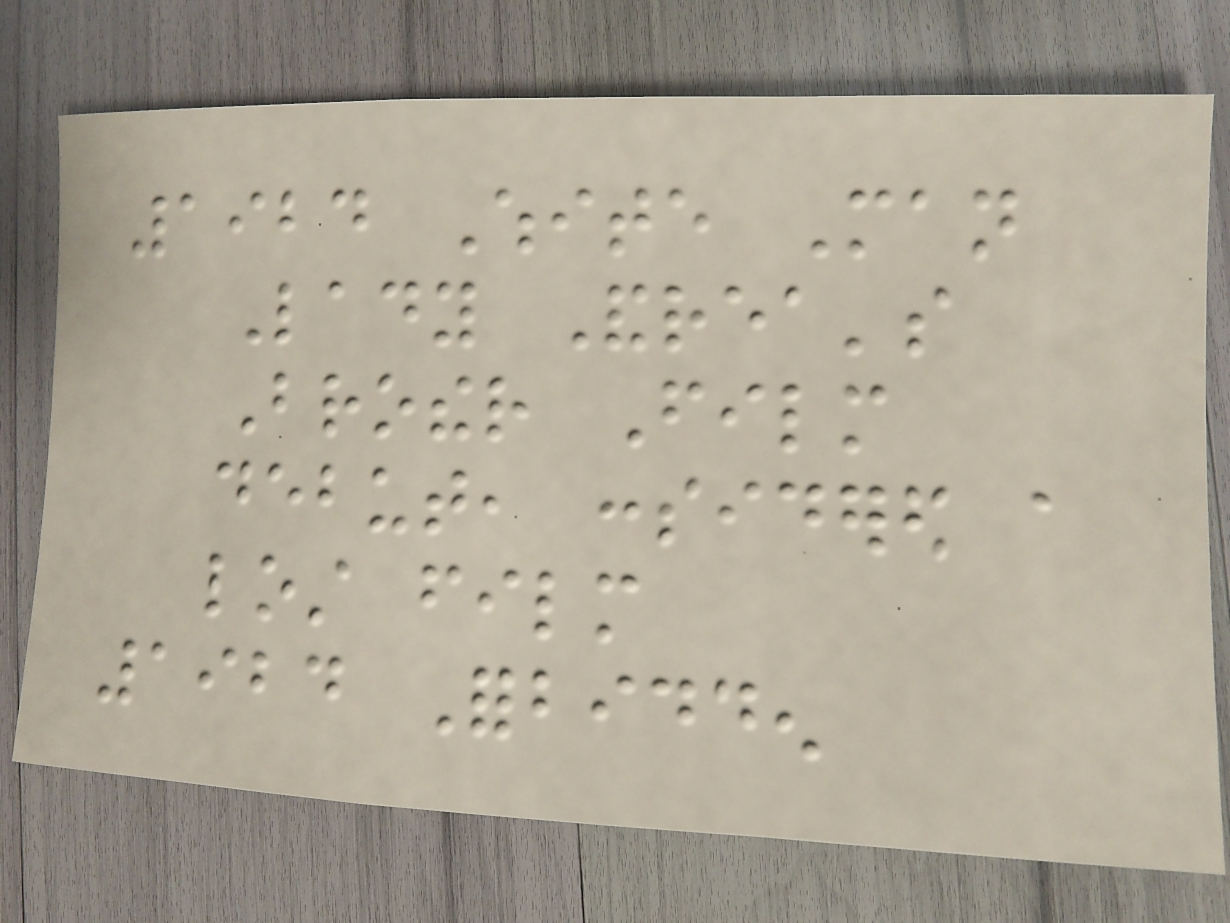1924 White Man
Lady Andrea's
Brother Film
debut, considered a
lost film
1924 Forbidden
